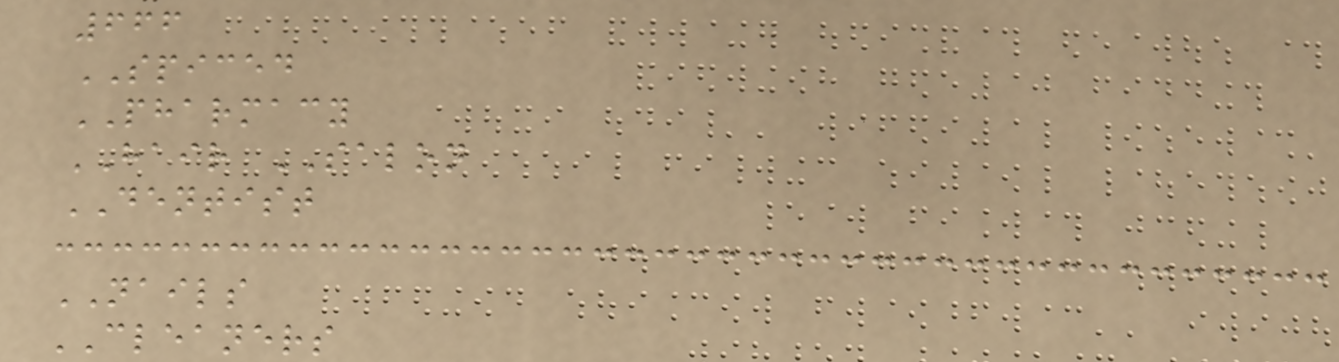666
SPICED
PHARMACY
HAIR SALON
DENTIST
NAILS
CLEANERS
